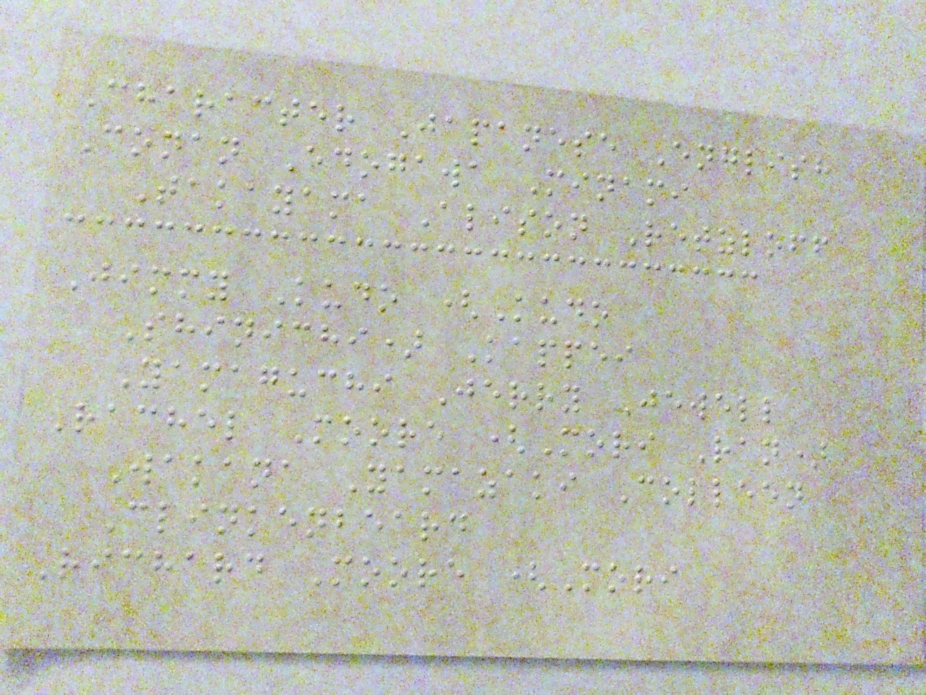Character Japanese English
Conan Edogawa Minami
Takayama Alison Retzloff
Jimmy Kudo (Kudo
Shinichi) Kappei
Yamaguchi Jerry Jewell
Rachel Moore (Mori Ran)
Wakana Yamazaki Colleen
Clinkenbeard
Richard Moore (Mori
